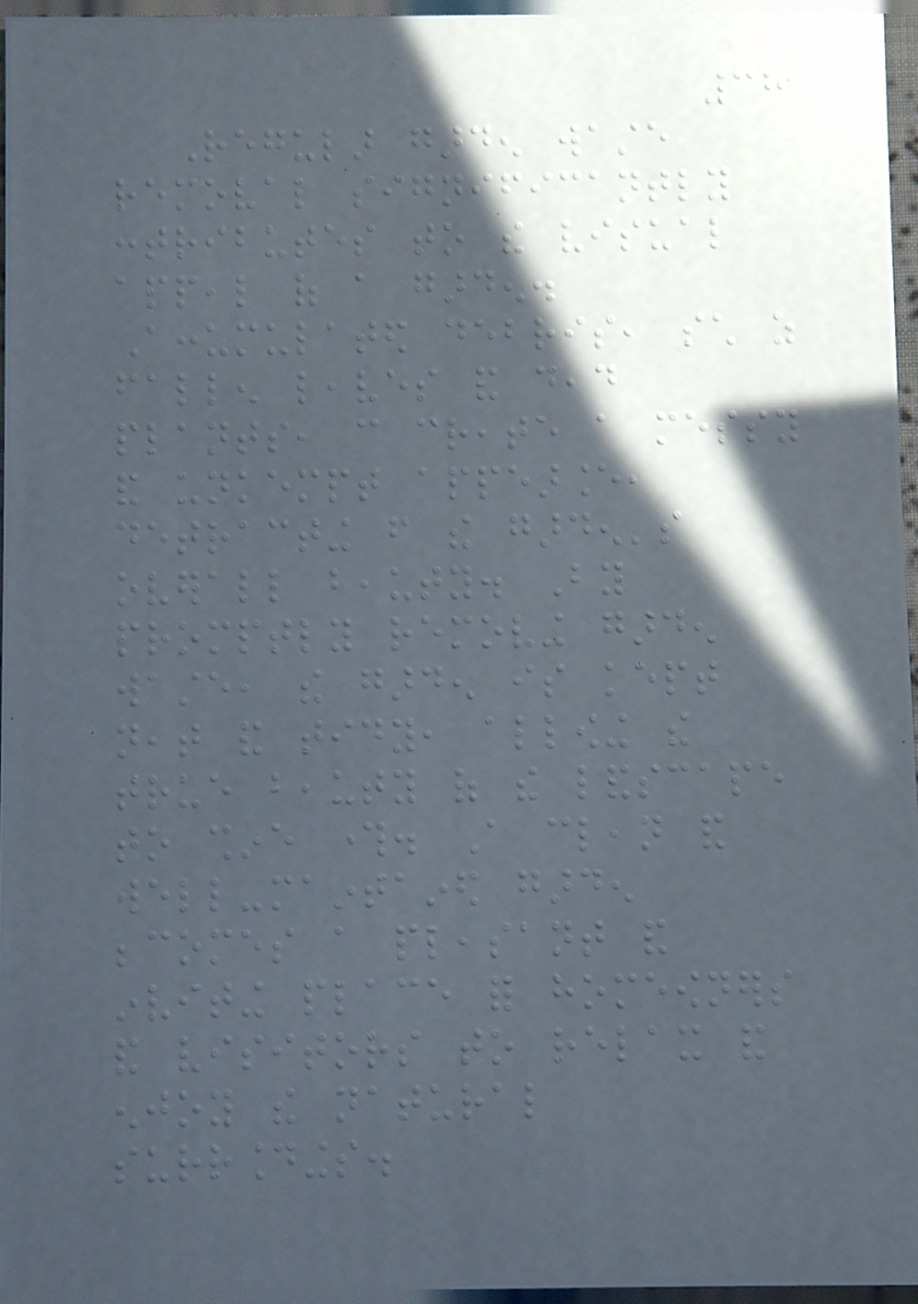38
Regular garden waste
removal significantly
contributes to the visual
appeal of a garden.
Accumulated debris, such as
fallen leaves and dead
plants, can create a messy
and unkempt appearance,
detracting from the garden's
overall beauty. By
promptly removing garden
waste, the garden is kept
neat and tidy, allowing the
true beauty of the landscape
to shine through. A clean and
well-maintained garden
becomes a pleasant and
inviting place for homeowners
and visitors to relax and
enjoy the natural
surroundings.
